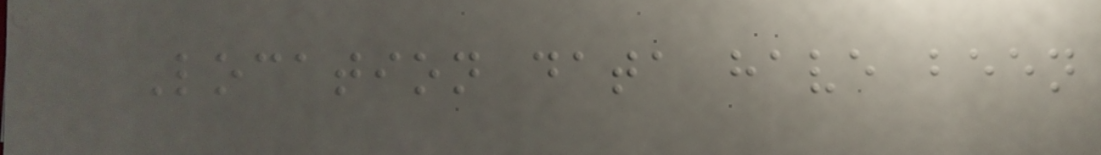Location data have been
